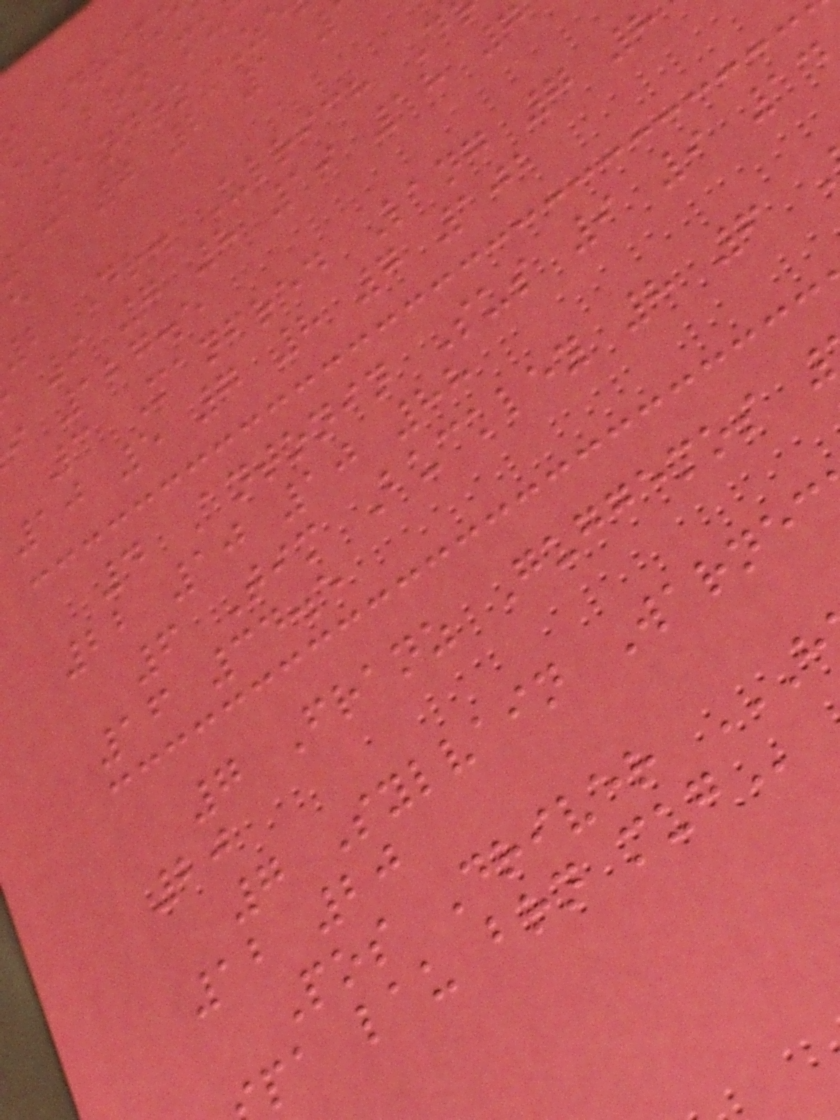au brn
Sandro Z
ac 7 2 1
b Dr. Ulrich D
9 7 8 19 18 7
i 127.5
3 Manfred Lang 7 8
10 5 7 8 7 102
4 Antonin Sus 9 9 14
22 10 10 88
6 Tim Buckley 8 6
16 34.5
7 Franz Guggemos
20
7 Sylvain Warnec
12 20
Pos Driver
pa lau brn
